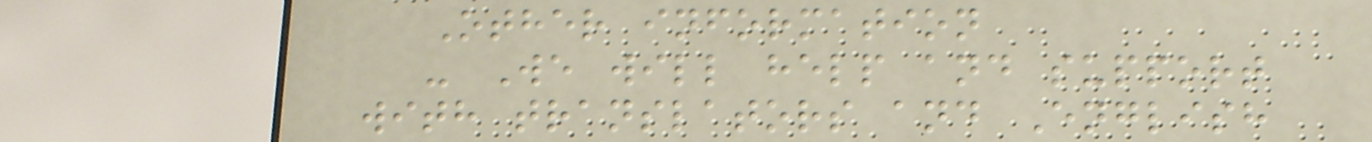Other information
- We will help and support
with translators and English
